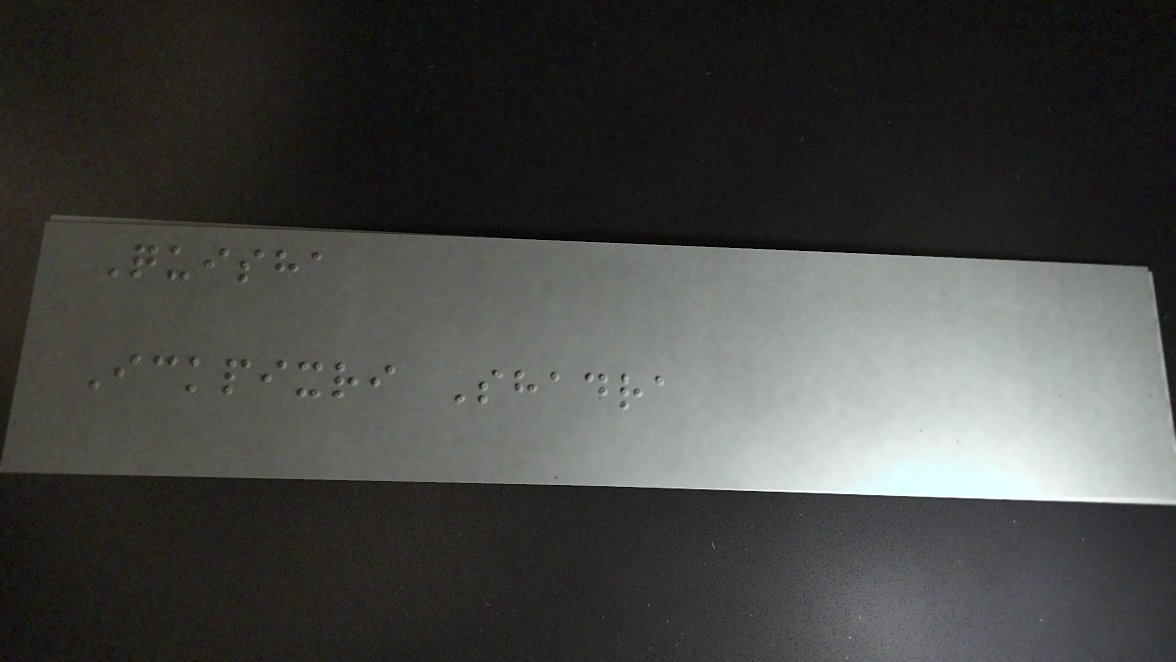Quisha
Ickpixri Shadra
